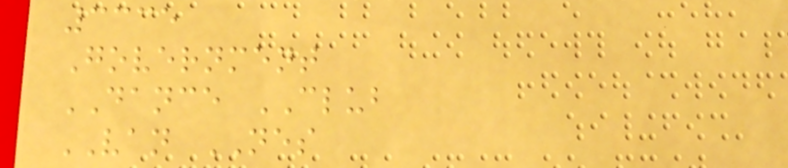3335
Government
DANCE CLUB
VAN NES
